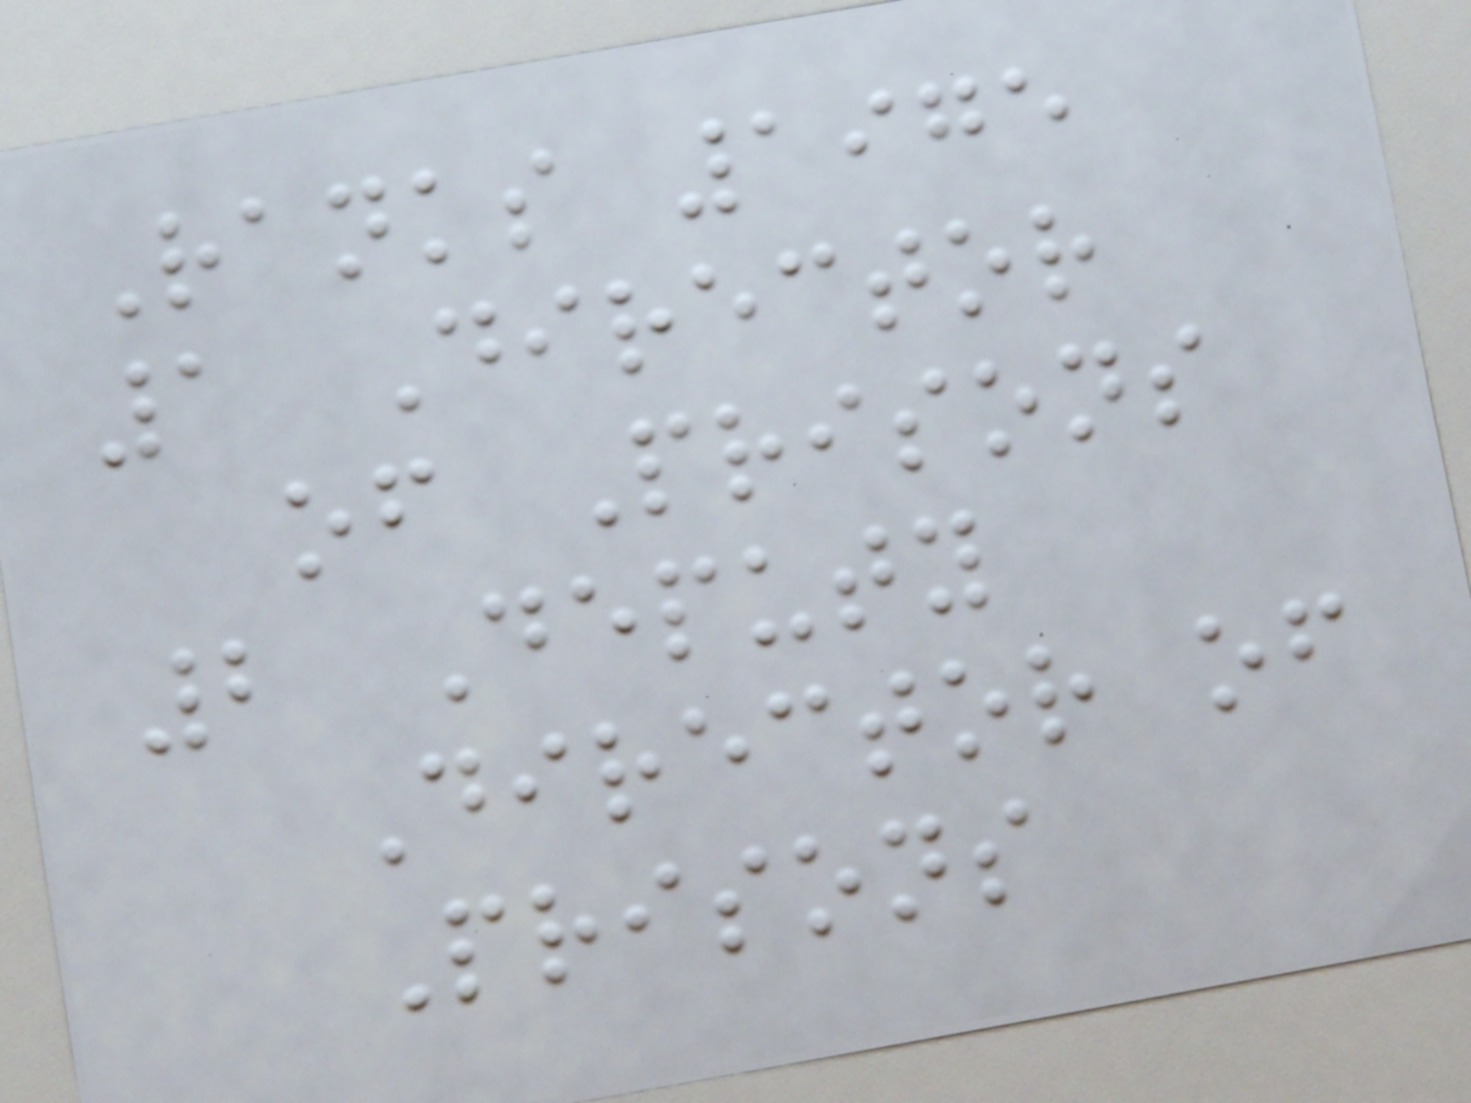Ranks 1975
1 Director
of Prisons
2 Deputy
Director of
Prisons
